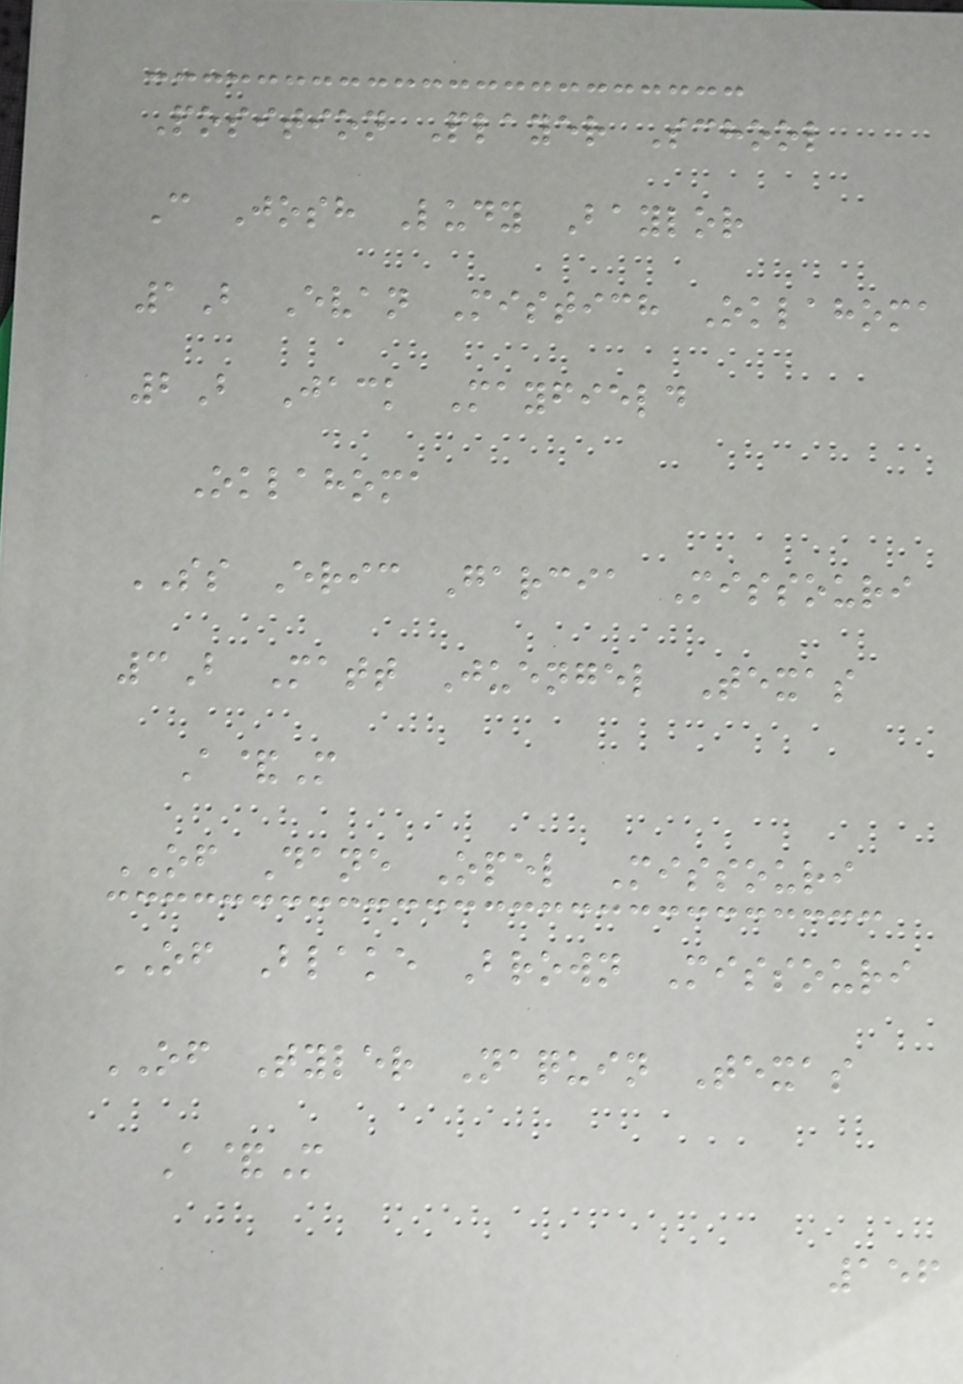Position Player School
C Josh Ludy Baylor
1B Evan Mistich Oklahoma
2B Jack Mayfield
Oklahoma
SS Eric Garcia Missouri
3B Matt Juengel Texas
A&M
OF Dane Opel Missouri
OF Blake Brown Missouri
OF Tyler Naquin Texas
A&M
156
